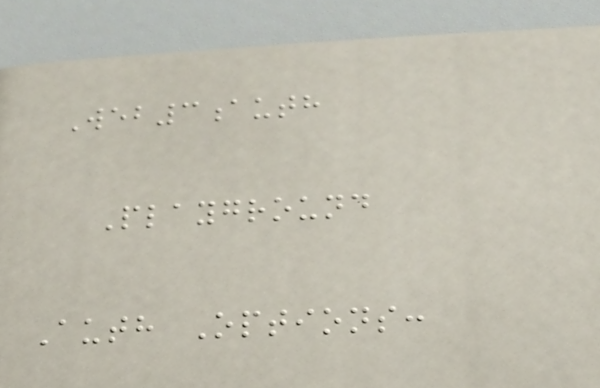Web3auth
Playground
Auth Options:
